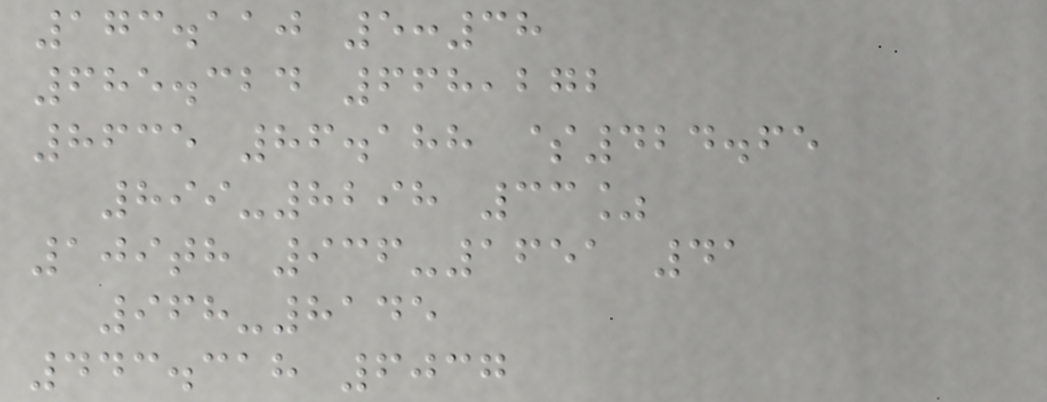173.110 5:38
685.324 668,272
8635 86.188 $424.65
899-8298 33%
109th 936-1651 41
968-8145
443.318 6037
